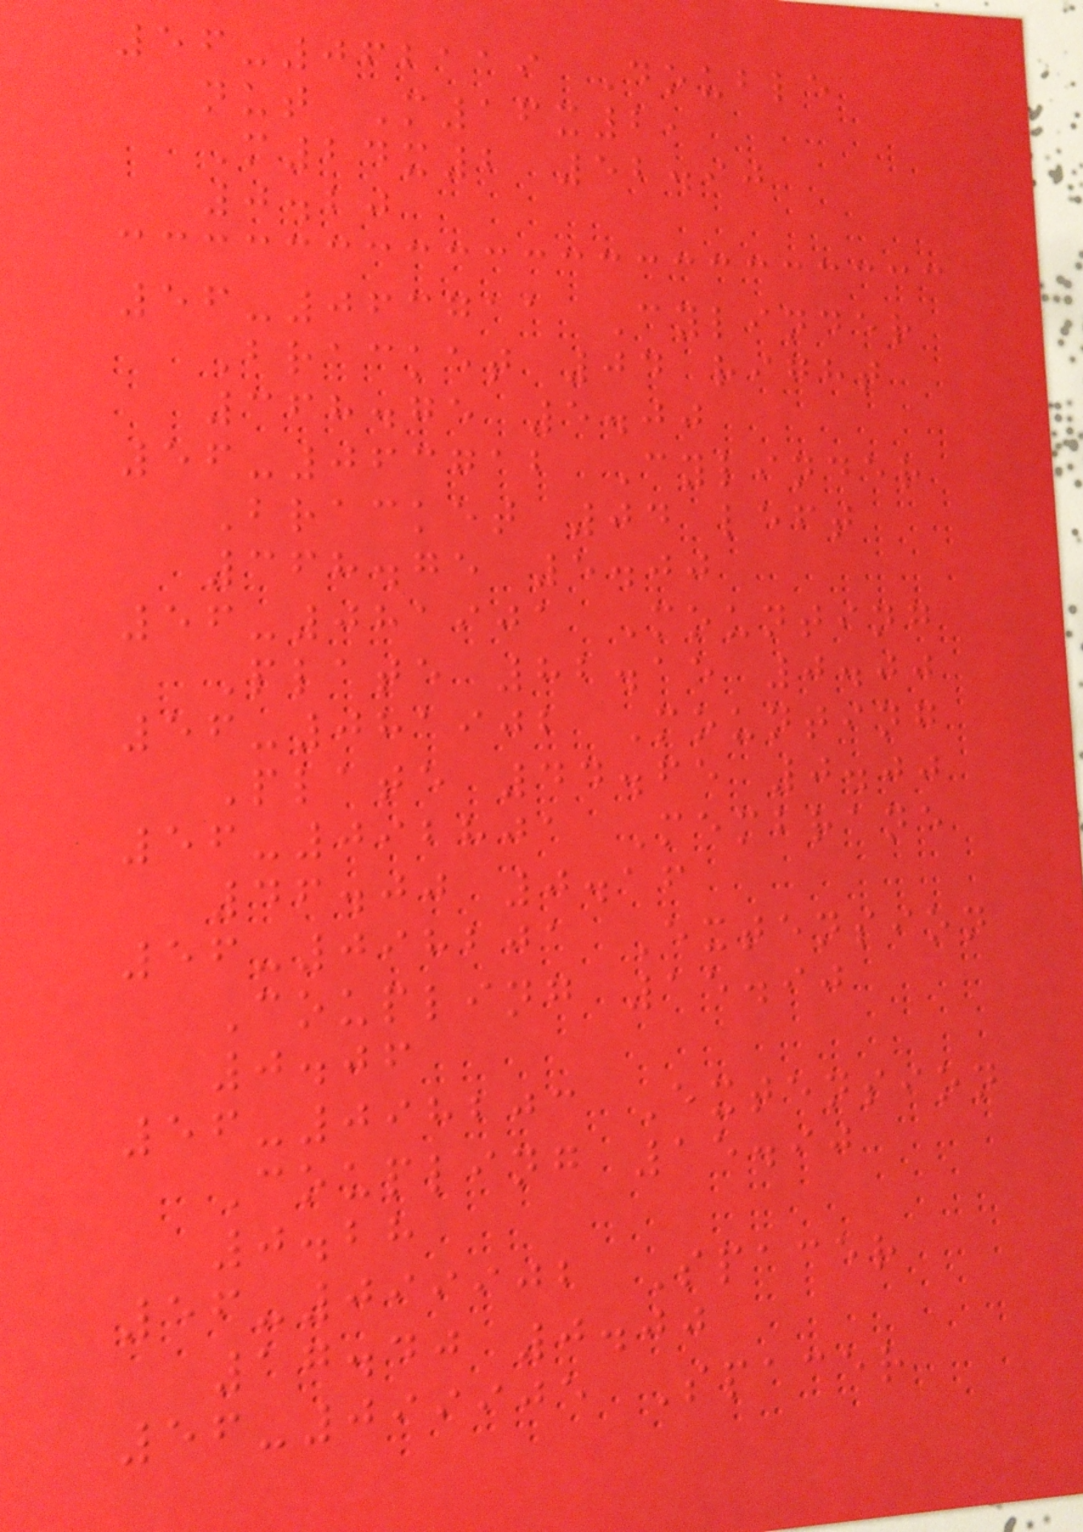56-062119 Double
nut M16x2,
M24x2 52.90
0.20
56-063711 Cylinder
Bracket 04 right
368.75 5.00
56-063712 Cylinder
Bracket 04 left
368.75 5.00
56-081901 Mounting
Plate 82.15 0.00
56-081902 Mounting
Plate 44.65 0.00
56-092801 Membrane
46.00 0.16
56-098201 Extension
Coupling 15.90
0.06
56-098203 Extension
Coupling 15.90
0.28
56-099902 Spacer
17.40 0.00
56-099905 Spacer
